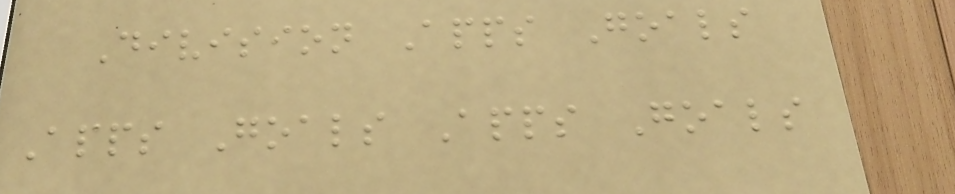Division Apps Goals
Apps Goals Apps Goals
